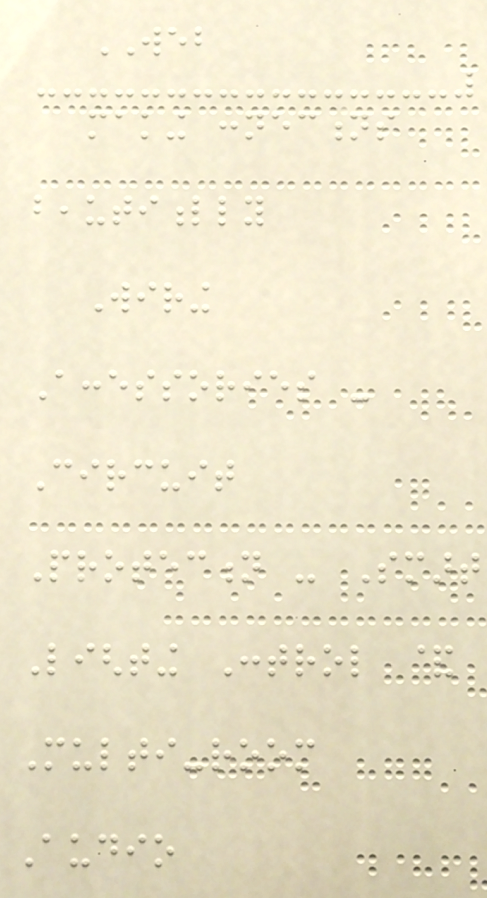WEB
making connections
beautifully
Wiring
Accessories -
Circuit
Protection - Smart
Lighting Control &
Multi-room
Audio
